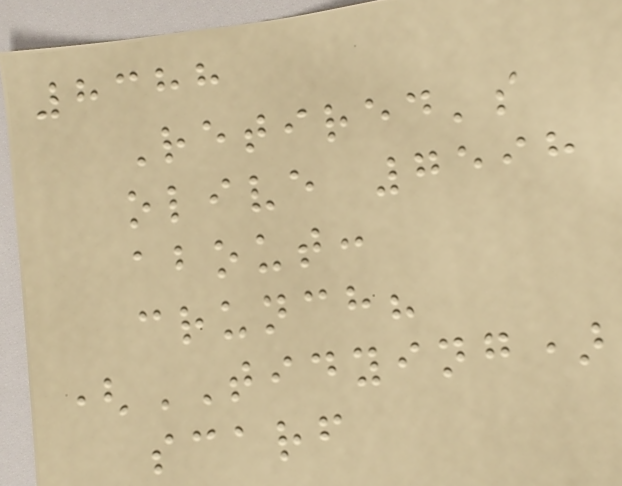8388
Retired's
olive 7598
about:
crunch?
(TIDYING)
scarf
